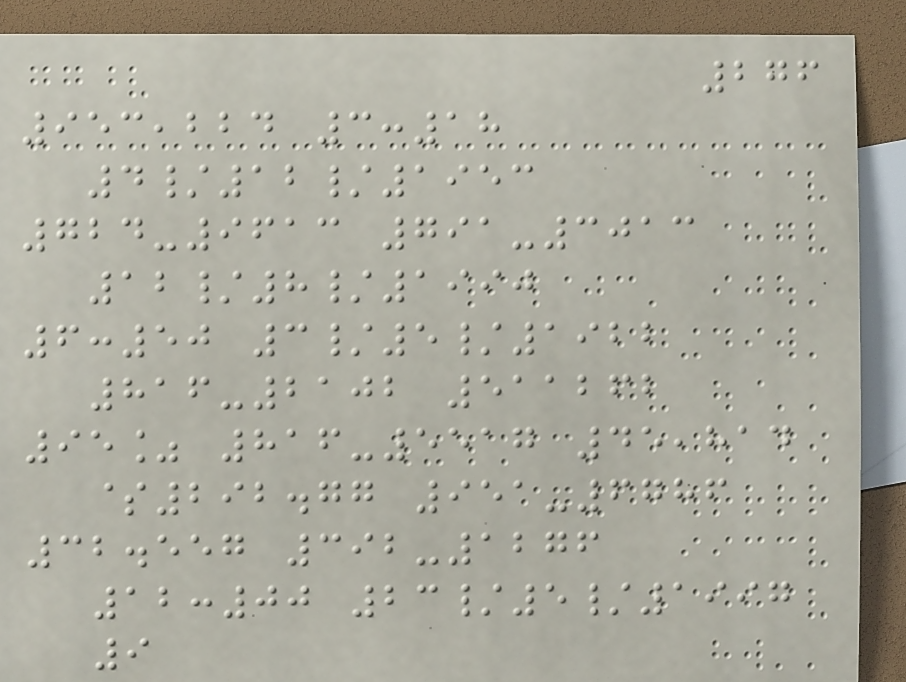276
953,224 3:18
4/12/1953
724-9613 791-3013
12/8/1990
6:50 3/5/1922
816-2102 511262
95% 816-5517 45,814
$292.77 951-6786
32.557 392-1276
12:00 23/5/1997
9
